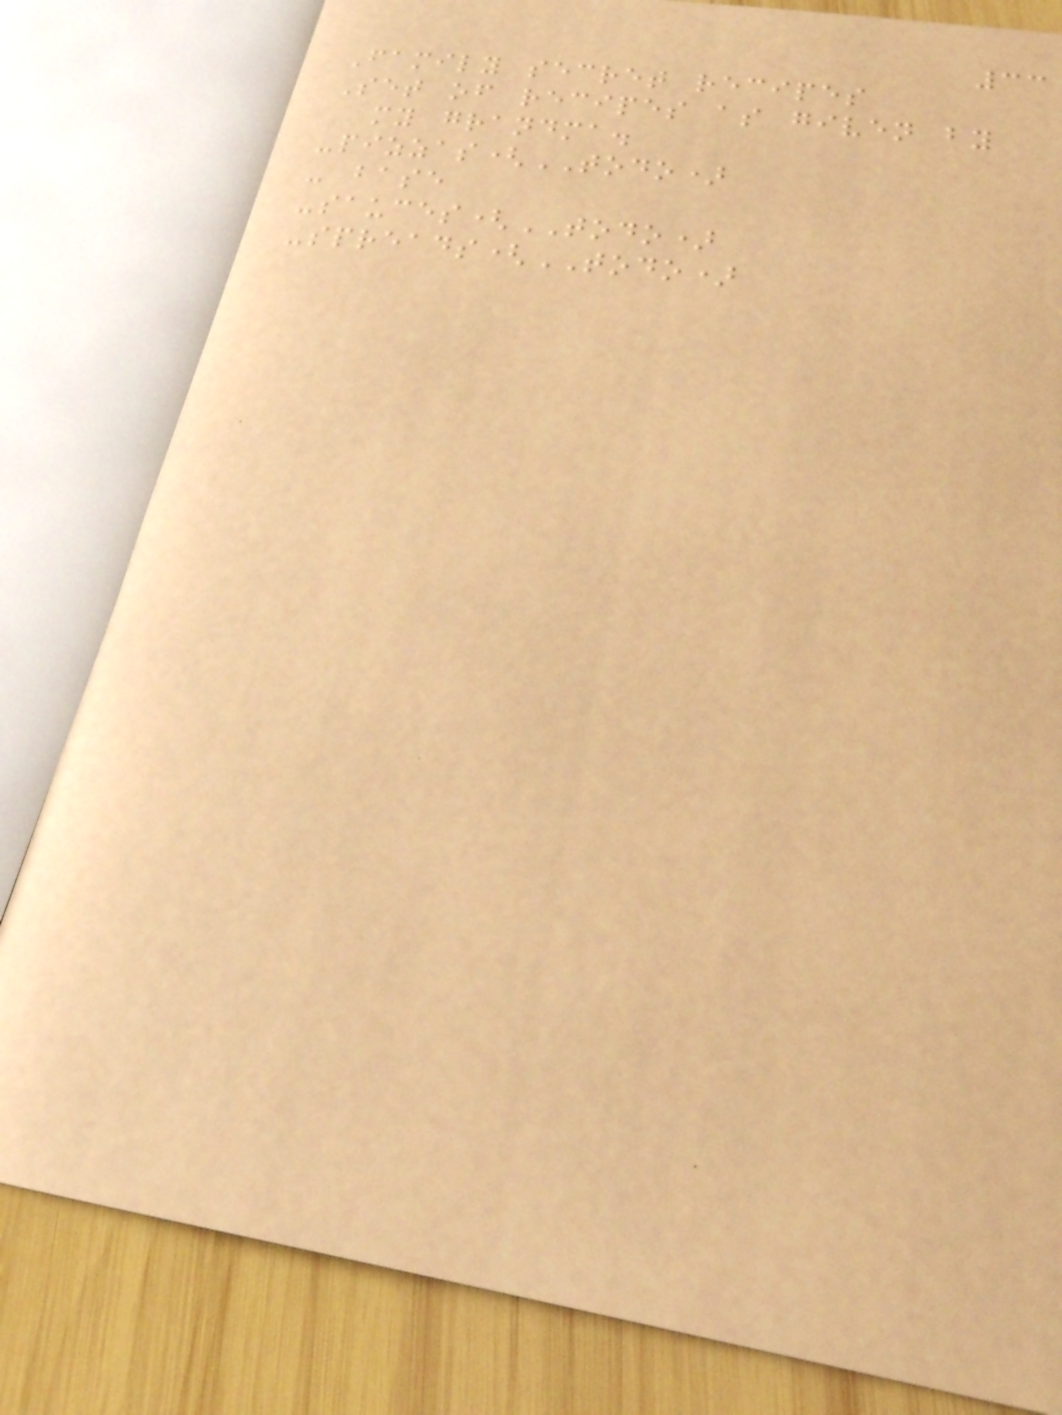33
Family secret recipes
Set of recipes as given by
my grandma.
-pizzas(TODO)
- base
-sauces(TODO)
-spreads(TODO)
